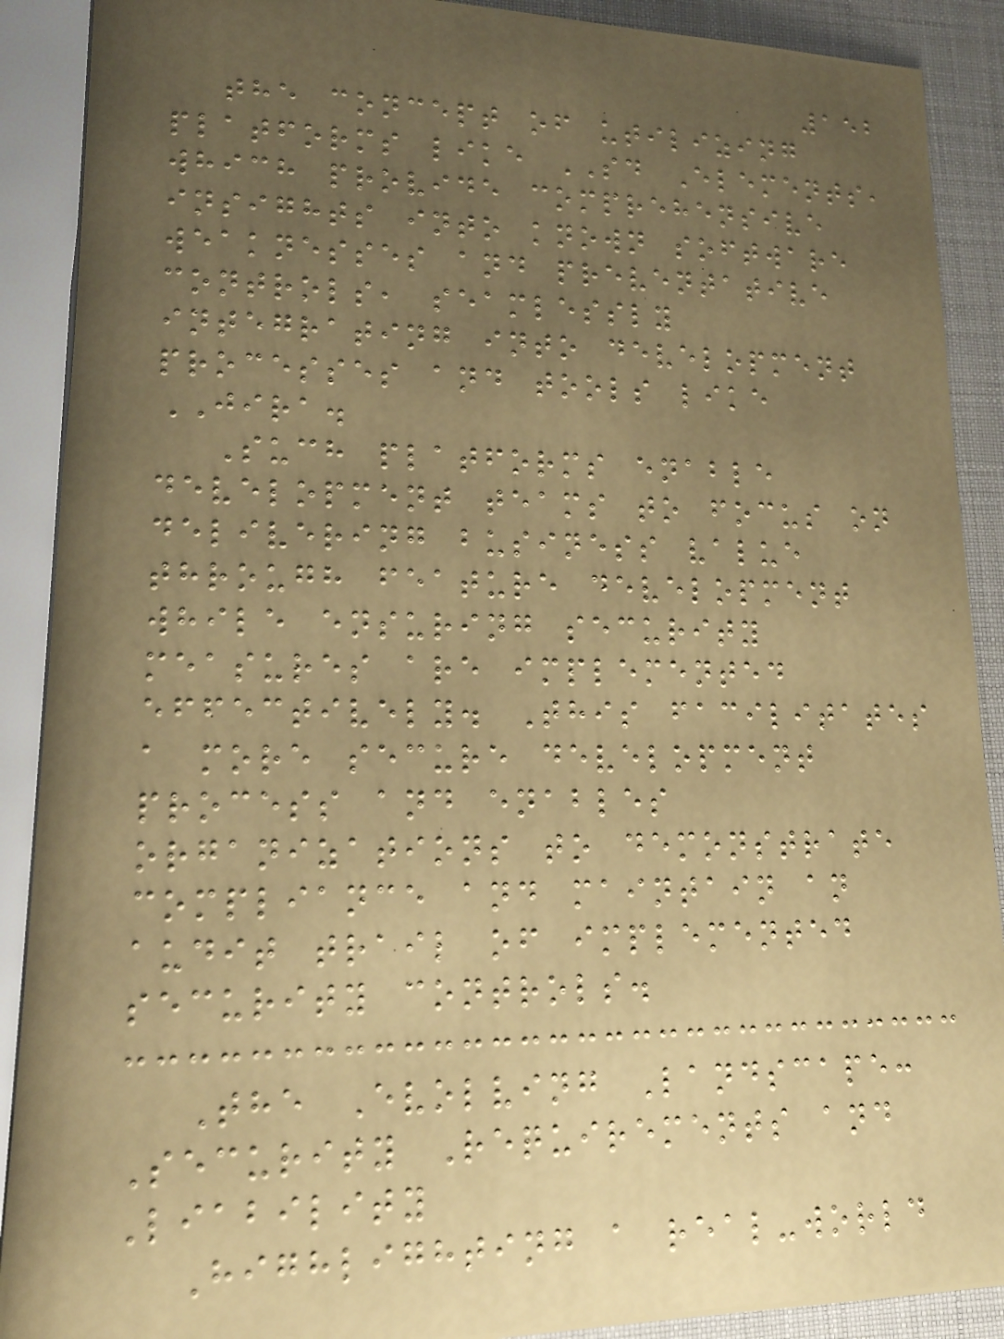152
the concept of utilizing
platforms like SD Elements,
which provide comprehensive
insights into known software
weaknesses and preventative
controls, seamlessly
integrating into development
processes and tools like
JIRA.
Such platforms enable
development teams to focus on
delivering business value
through feature development
while ensuring security
measures are implemented
effectively. This facilitates
a more secure development
process and enables
organizations to demonstrate
compliance and maintain an
audit trail of implemented
security controls.
The Evolving Landscape:
Security Requirements and
Liability
Highlighting a real-world
